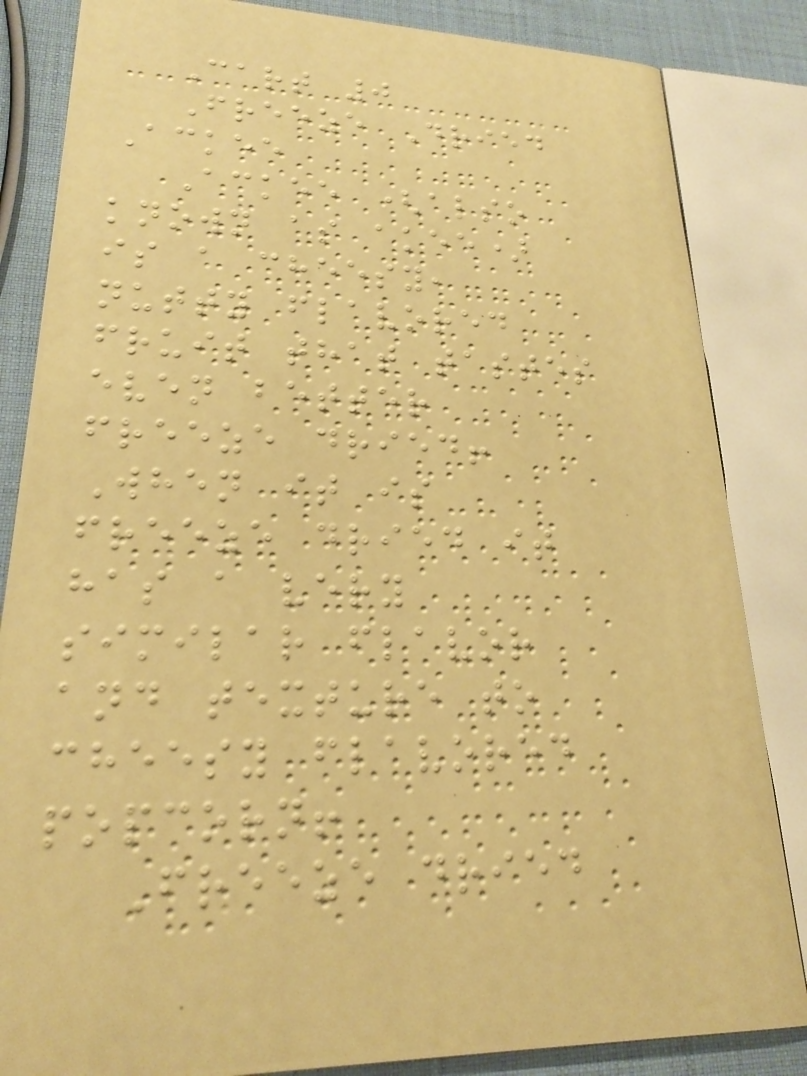Cart 0
Freeze Dried
Ackee
Ackee (also
known as akee)
is a cheesy,
nutty flavored
fruit that tastes
even better
freeze dried!
When it is
freeze dried it
has a very
similar flavor
and texture to
cheesy flavored
popcorn!
Freeze dried
